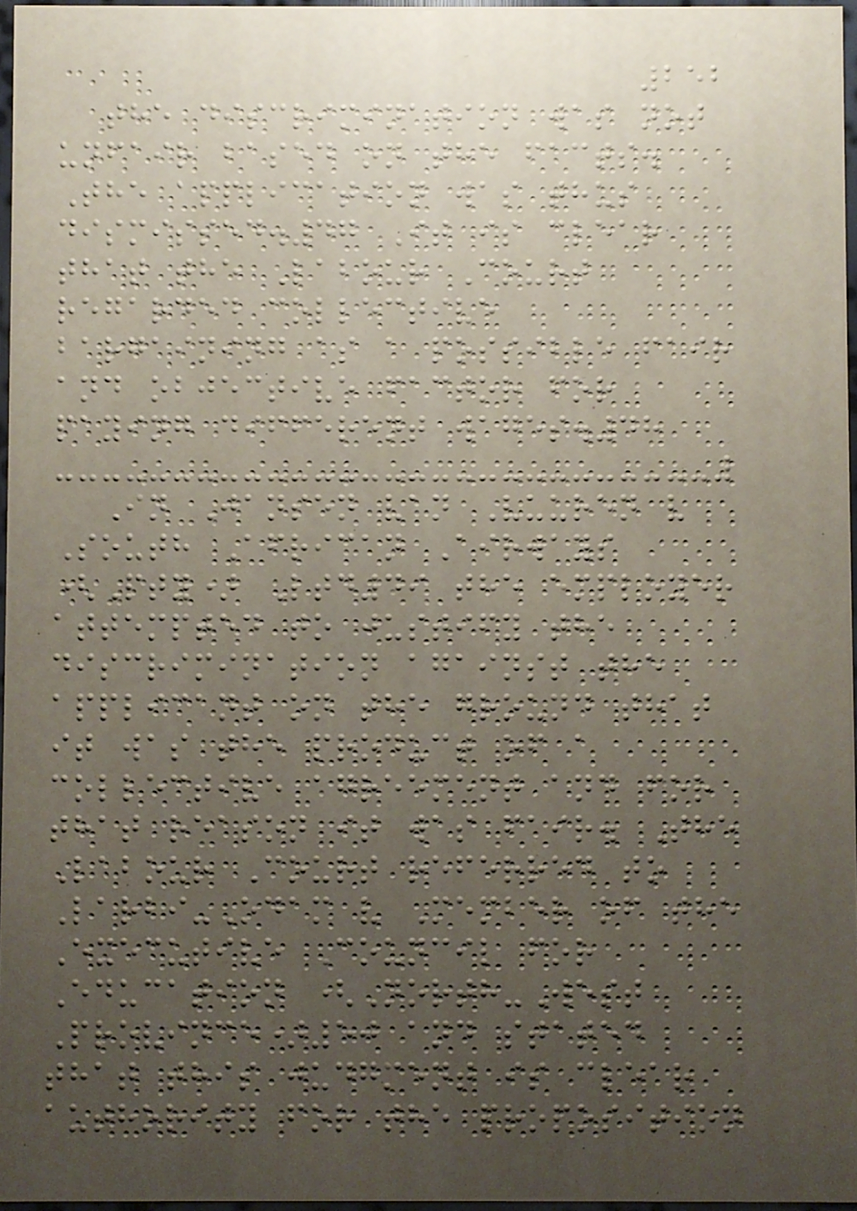252
the discrimination was not
unfair based on the facts.
The application was thus
dismissed.47 It is clear
that the Labour Court
regarded collective
bargaining as a possible fair
and objective factor for
paying different wages.48
In Jansen van Vuuren v
South African Airways
(Pty) Ltd49 the employer
attempted to justify the
discrimination against the
applicant on the ground that
it was the product of a
collective agreement and for
that reason it was fair. The
Labour Court referred to
Larbi-Odam v Member of the
Executive Council for
Education (North-West
Province)50 and stated
that this judgment is clear
authority for the proposition
